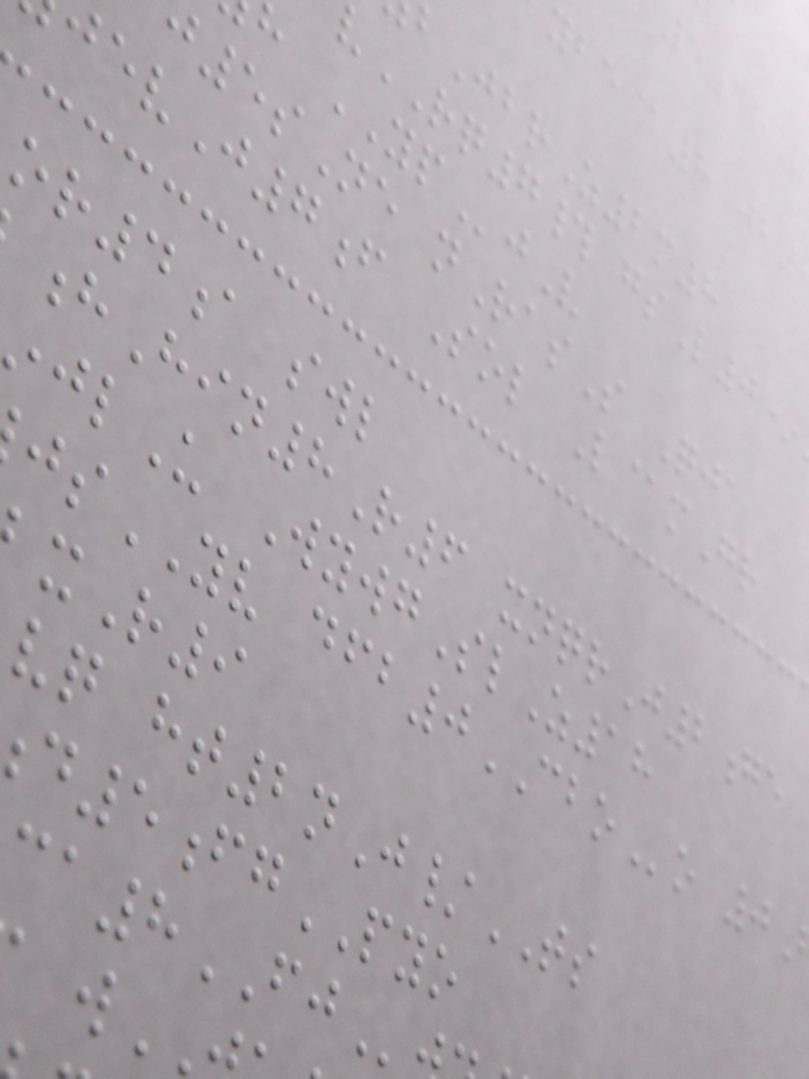ybe@8 jb
JbrZ2m8
vRQ7# gsL0*
YPjV
5sNe nRasS Qja
vJ7f Sol L@mGr
or4a swl
hHin8R6 xnqrJ2ge
jlU WywgSlZ18
sYV dfb0CBOo 0
xR9
vq ht2nJ/TS
d5fgPYO
